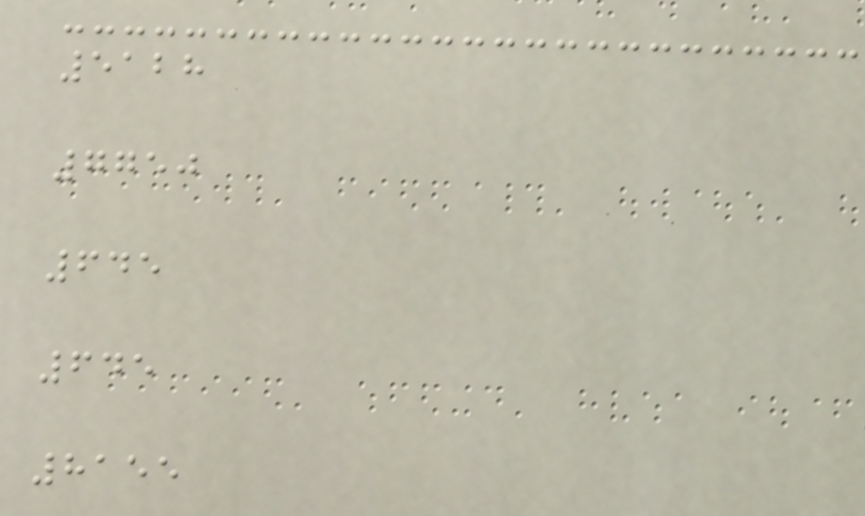5128
7750
645
645
8155
